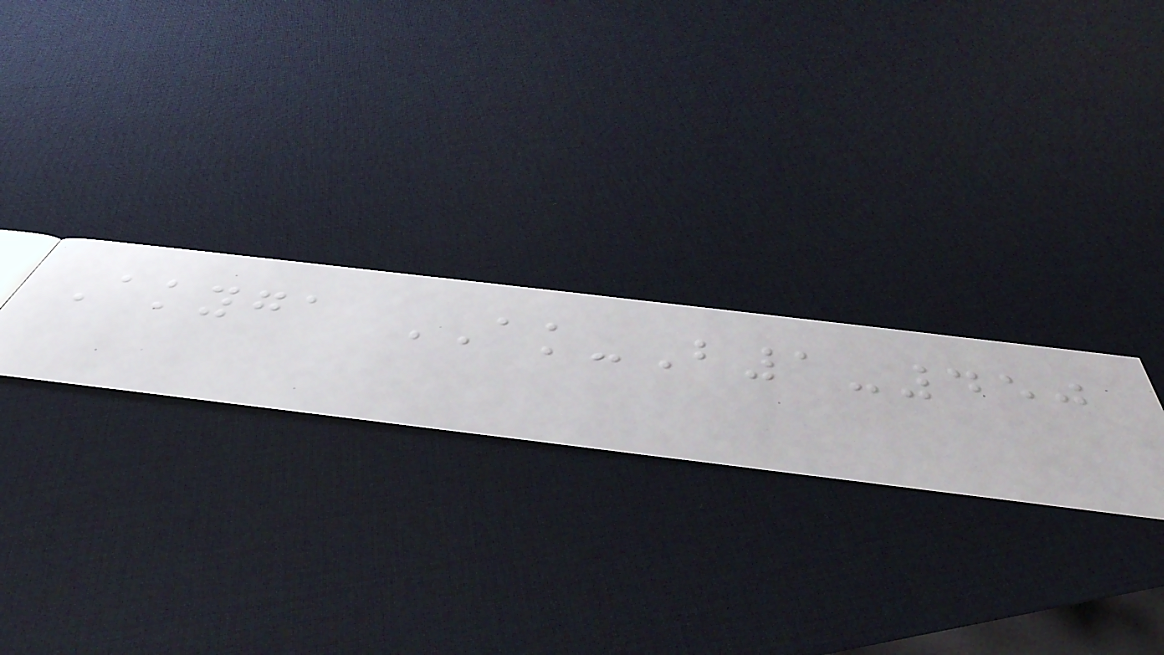Akyga AK-B1-450
